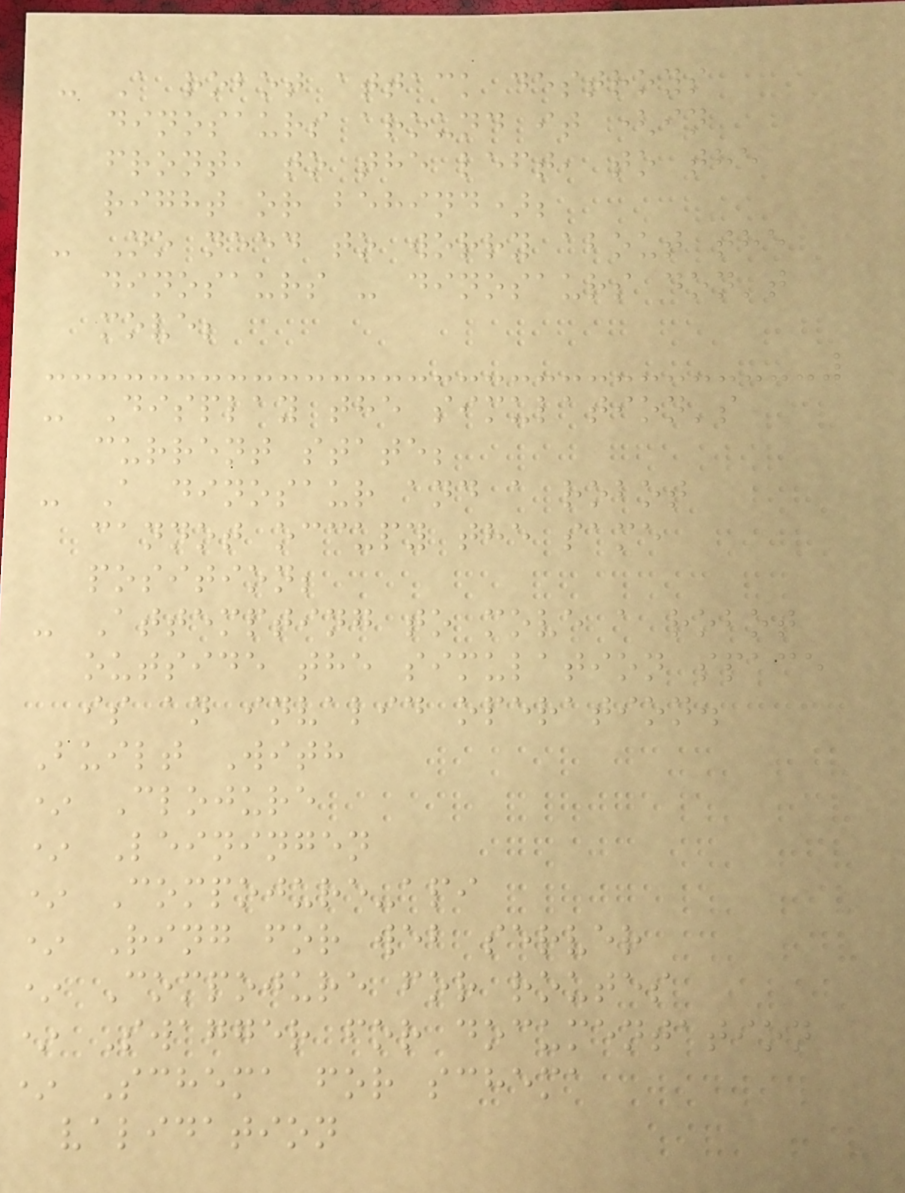- A robot attack destroys
dinosaurs around it (in
front, to the left, to the
right or behind);
- No need to worry about the
dinosaurs - dinosaurs don't
move;
- Display the simulation's
current state;
- A dinosaur and a robot
cannot occupy the same
position;
- Attempting to move a robot
outside the simulation space
is an invalid operation.
Built With
* Clojure
* Leiningen
* Compojure-api
* Ring for web server
* Compojure for routes
* Swagger for documentation
* Schema for schema
validation
